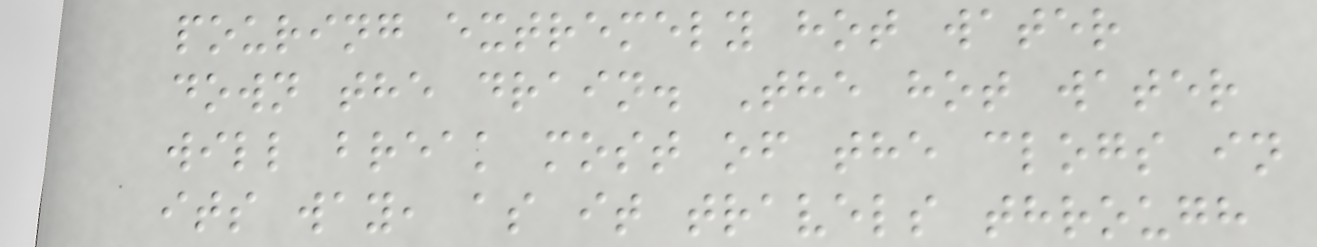pouring extremely hot water
down the drain. The hot water
will break most of the clogs in
its way, as it travels through
